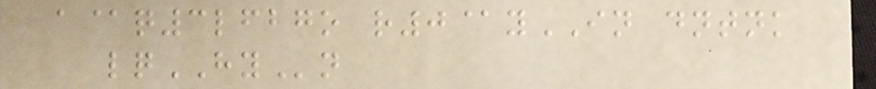a@q3lfbgo r0@yIN dntnk
lqHYn
